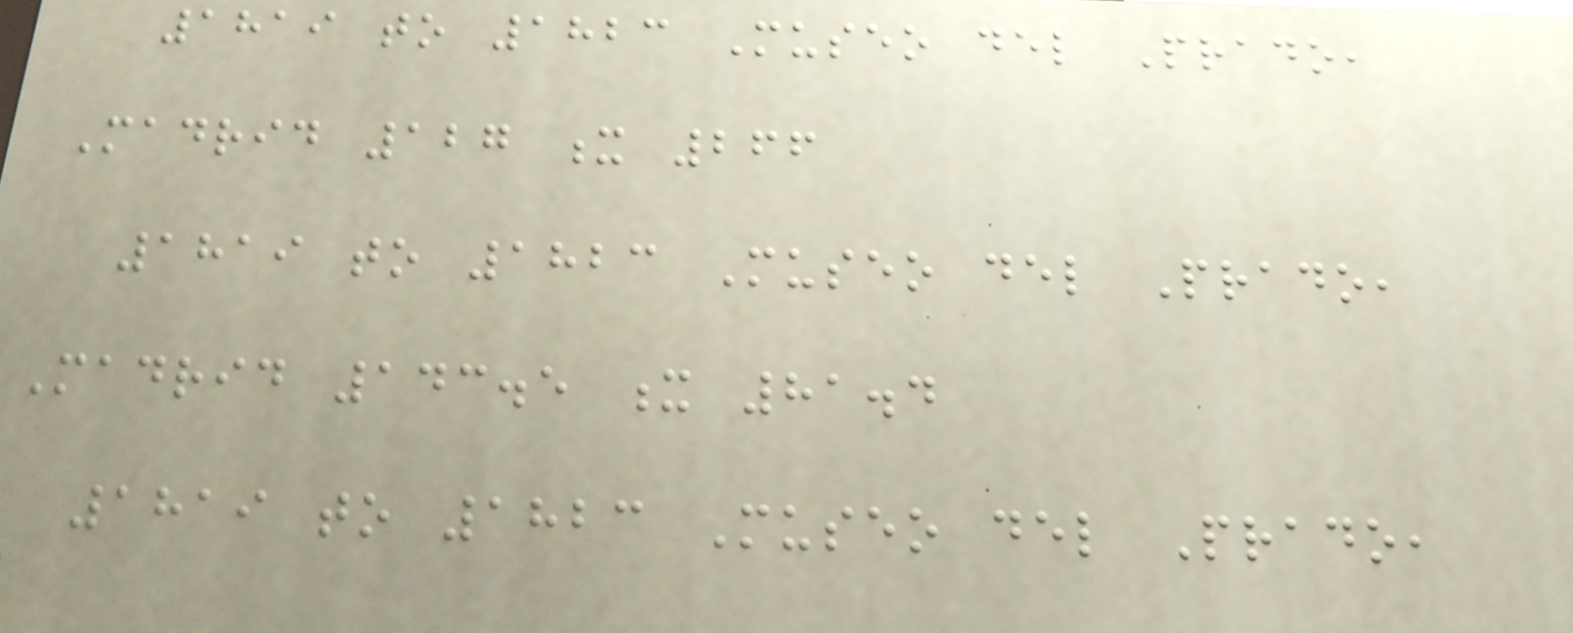1819 to 1823 Museo del Prado,
Madrid 127 x 266
1819 to 1823 Museo del Prado,
Madrid 143.5 x 81.4
1819 to 1823 Museo del Prado,
